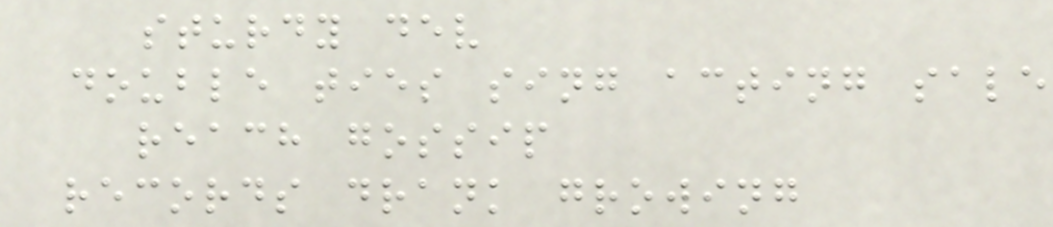sturdy dev
double ties sing acting sale
reach gossip
records drank growing
